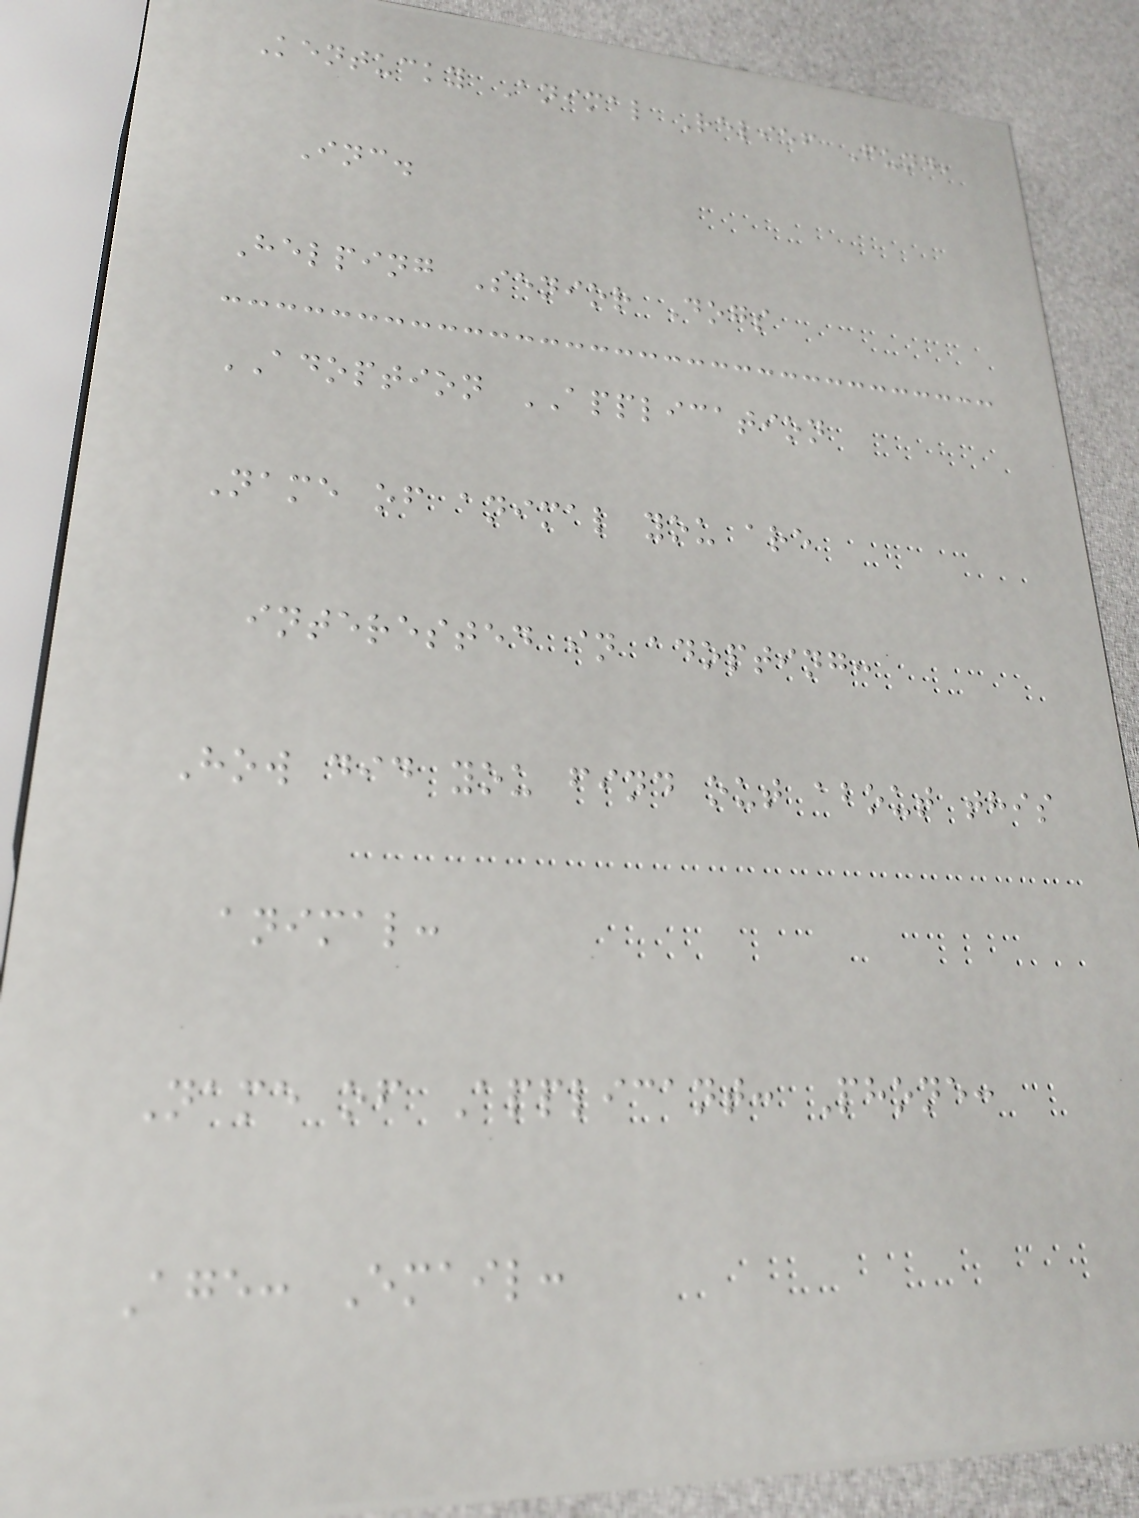Kentucky Animal Relief Fund,
Inc.
Helping Senior Dogs
ADOPTION APPLICATION
Name of animal you are
interested in adopting:
How did you find out about this
animal:
Name of Applicant: Phone:
Age: Email:
